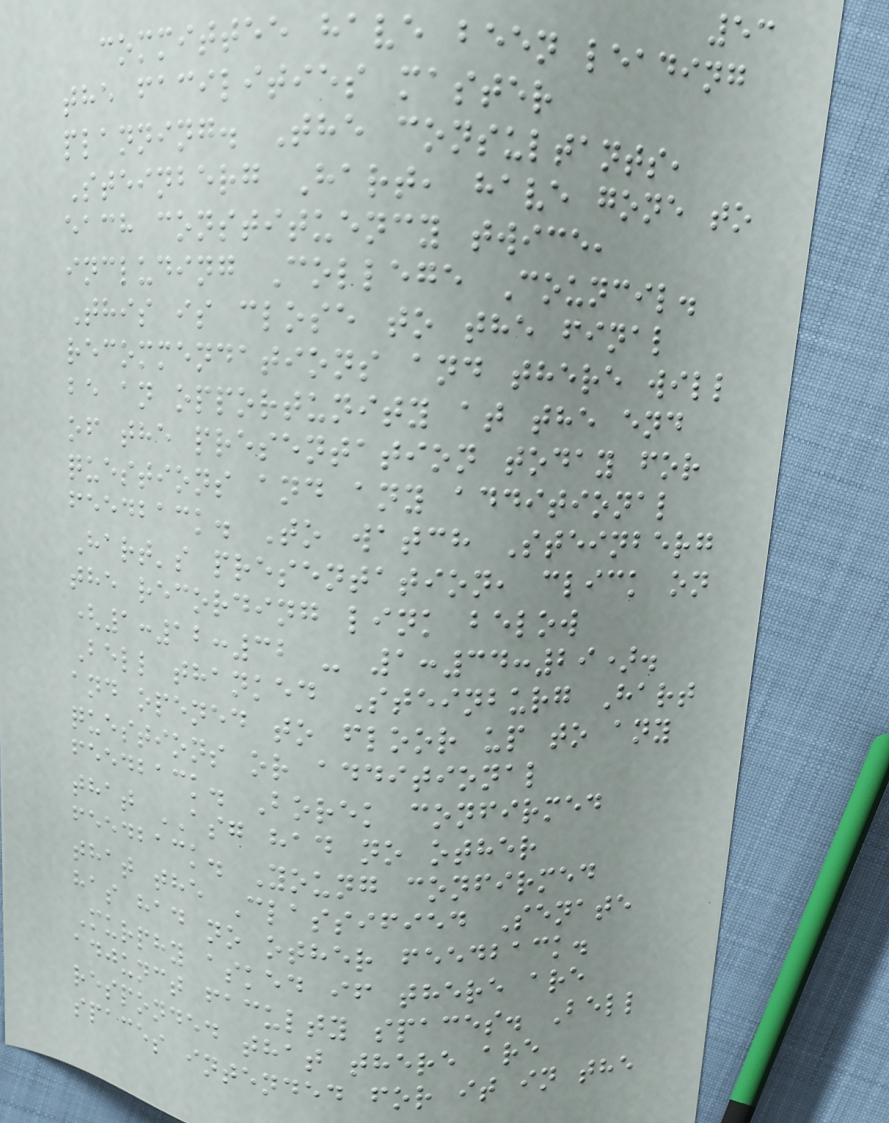53
committee have been leading
the facilities master
planning. The consultants,
Steinberg Hart, have gone to
each constituency twice,
including College Council.
This is close to the final
recommendations and there will
be an opportunity at the end
of the presentation today for
questions and any additional
feedback. To watch Steinberg
Hart's presentation, click on
the recording link below
(1:12:32 - 1:34:29).
Bell thanked Steinburg Hart
and opened to floor up to any
questions or additional
feedback. Borek confirmed
that ASG had no other
feedback. Young confirmed
that the Classified Senate
has had no other feedback.
Murphy asked if there are
adjunct faculty spaces. Bell
responded that there are
spaces intended for it in the
